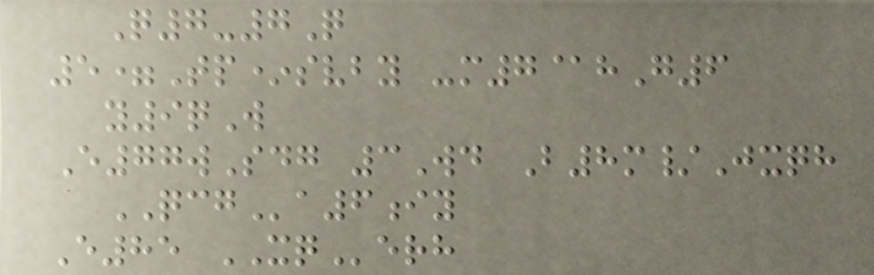Q7-7Q
5=Tp*svby -m7@hG6
y9qW
E77wSdg 3Wd B8m/Jxqh
QCGa6iy
E85 XQerh
